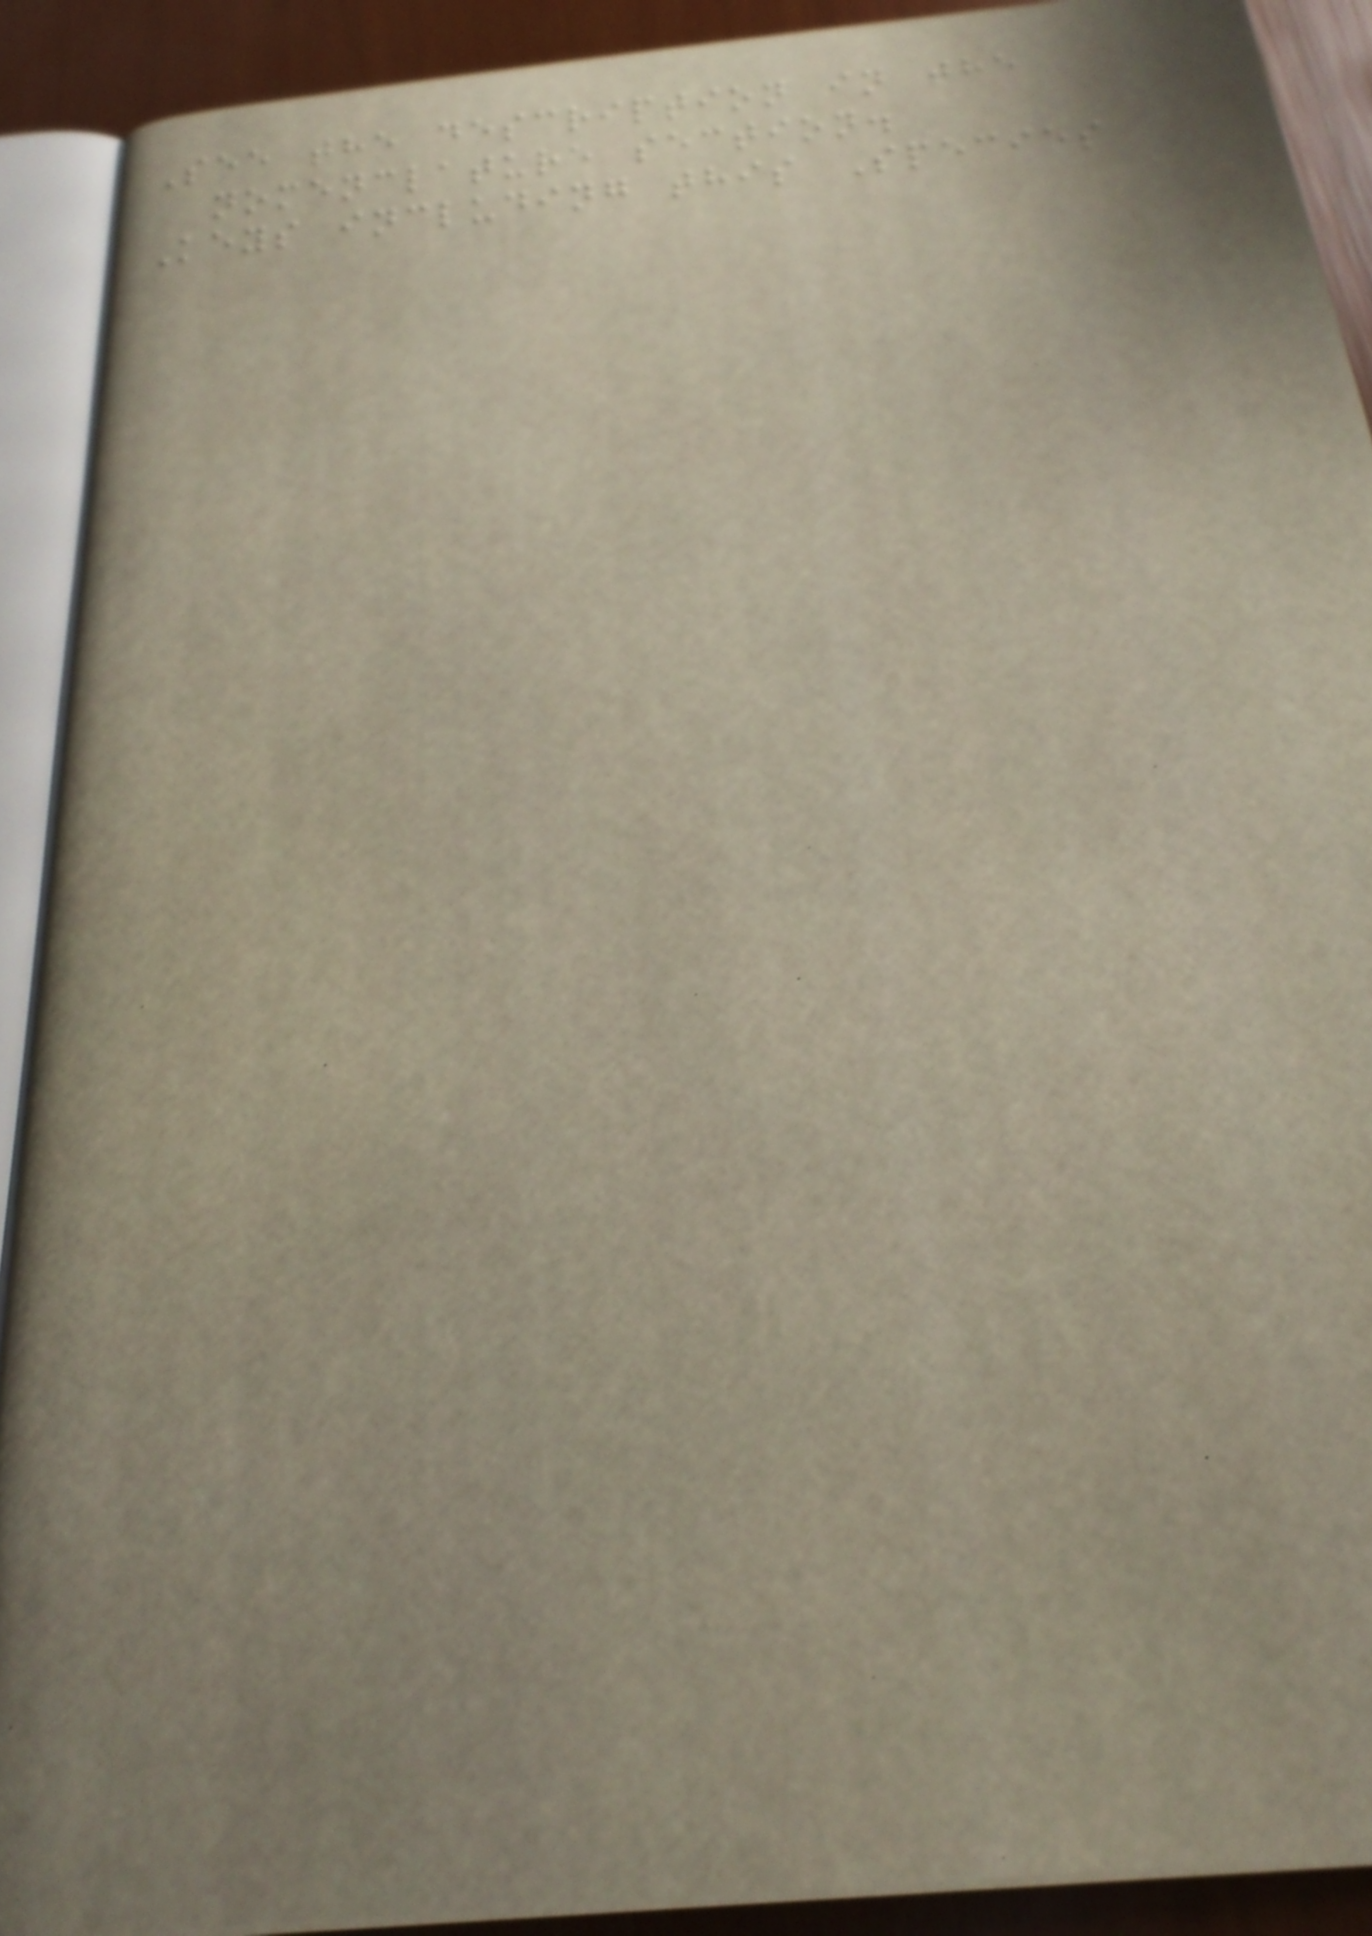See the description in the
nomenclature section.
Keys including this Species
